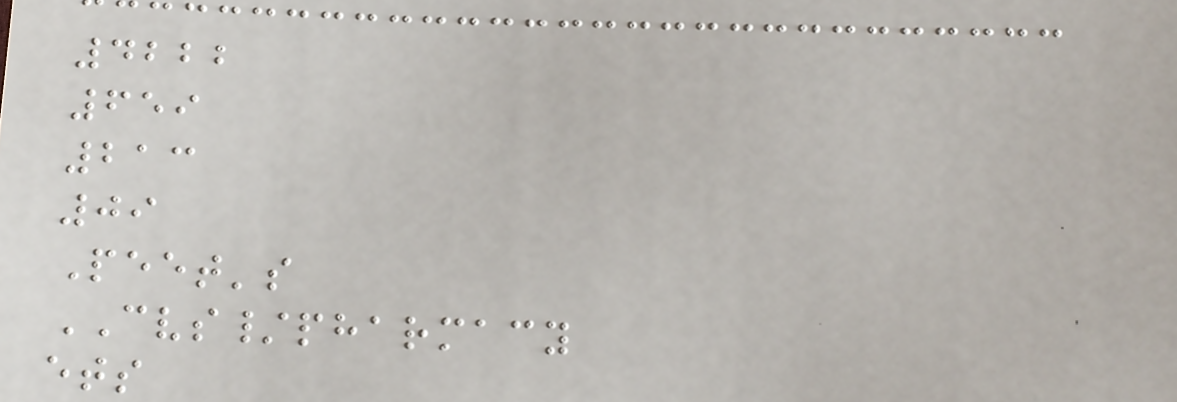4222
659
213
09
Peet's
CVS/pharmacy
ets
